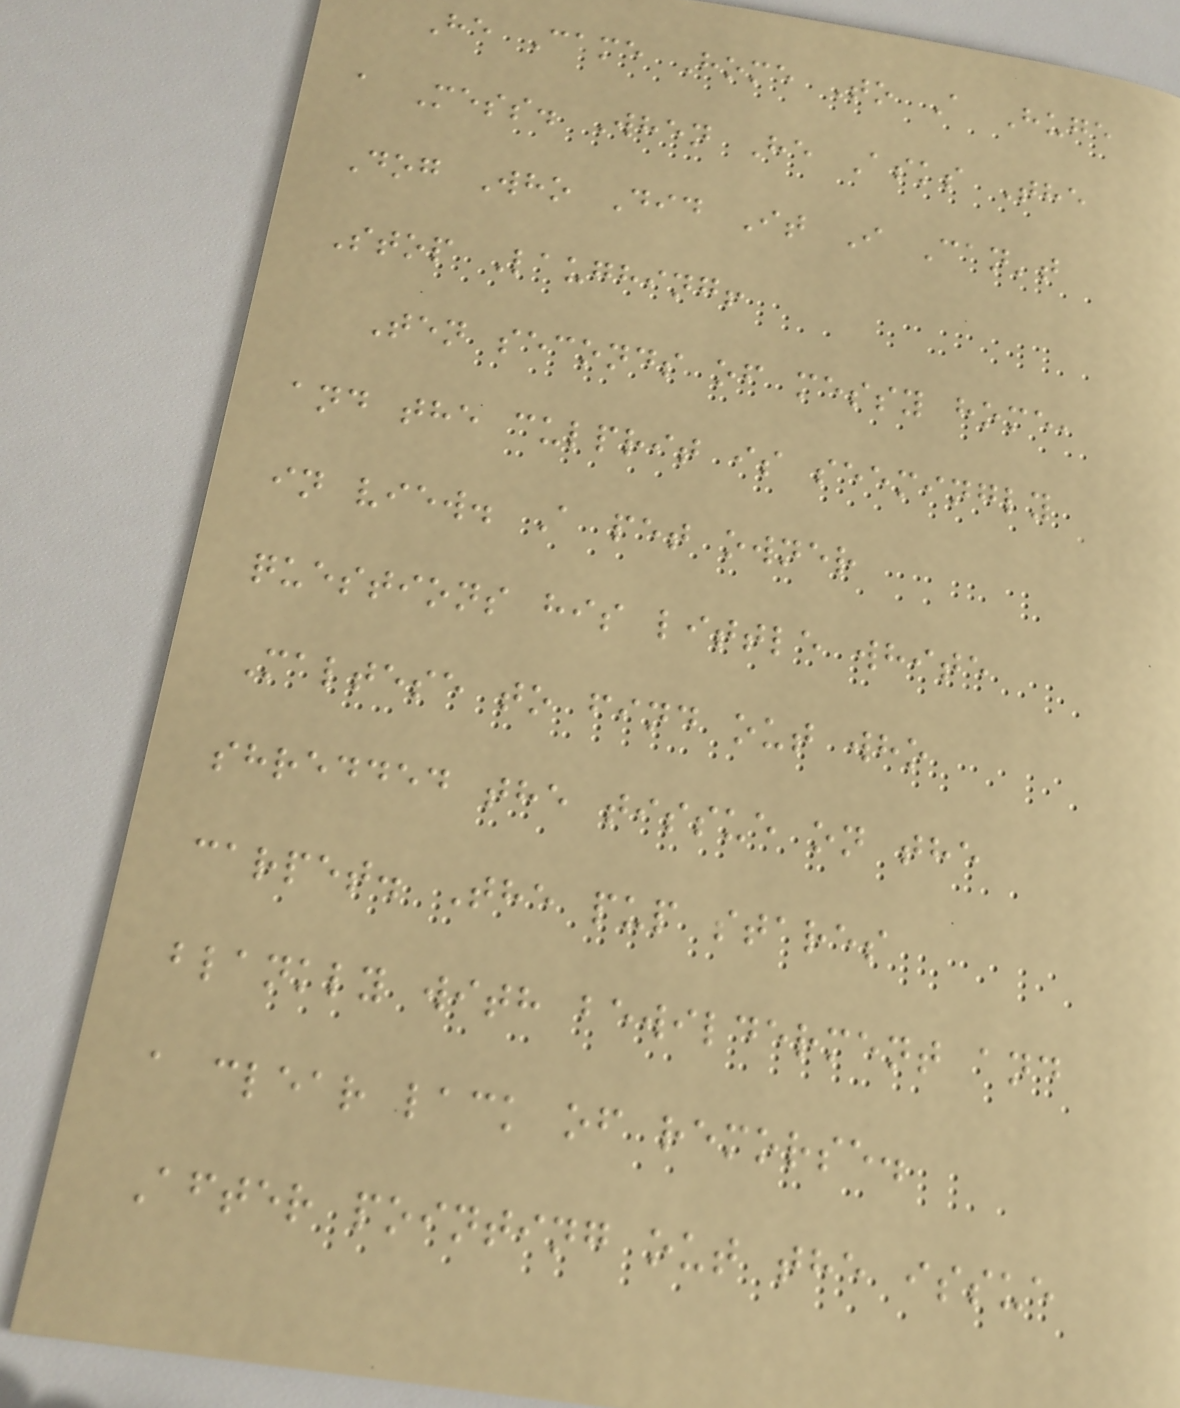He Came Home To A Huge
a Mess. When He Asks The
Dog Who Did It I Can't
Stop Laughing!
Ten seconds of messy home,
and the culprit is seemingly
in view. A pet owner
questions his little white
Maltese to find out who
shredded the tissue on the
carpet. The pup stares
blankly with bewilderment and
a clear lack of remorse.
After pointing out the issue
